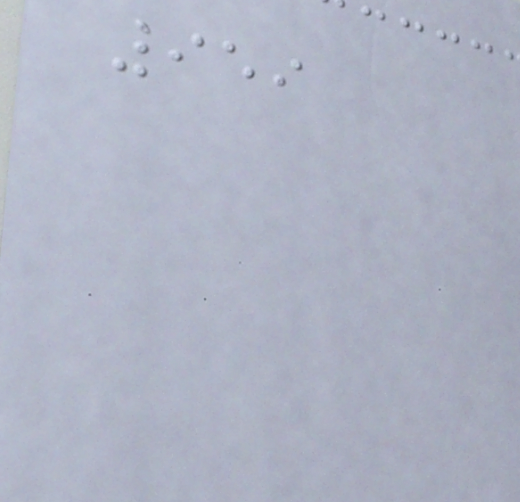959
